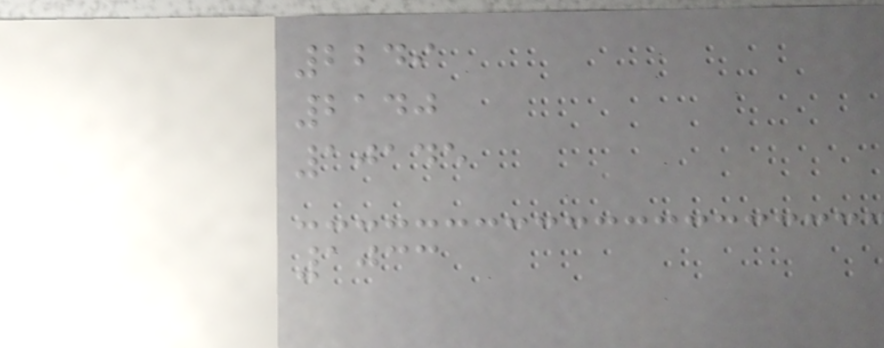2249
2140
10145
1033
